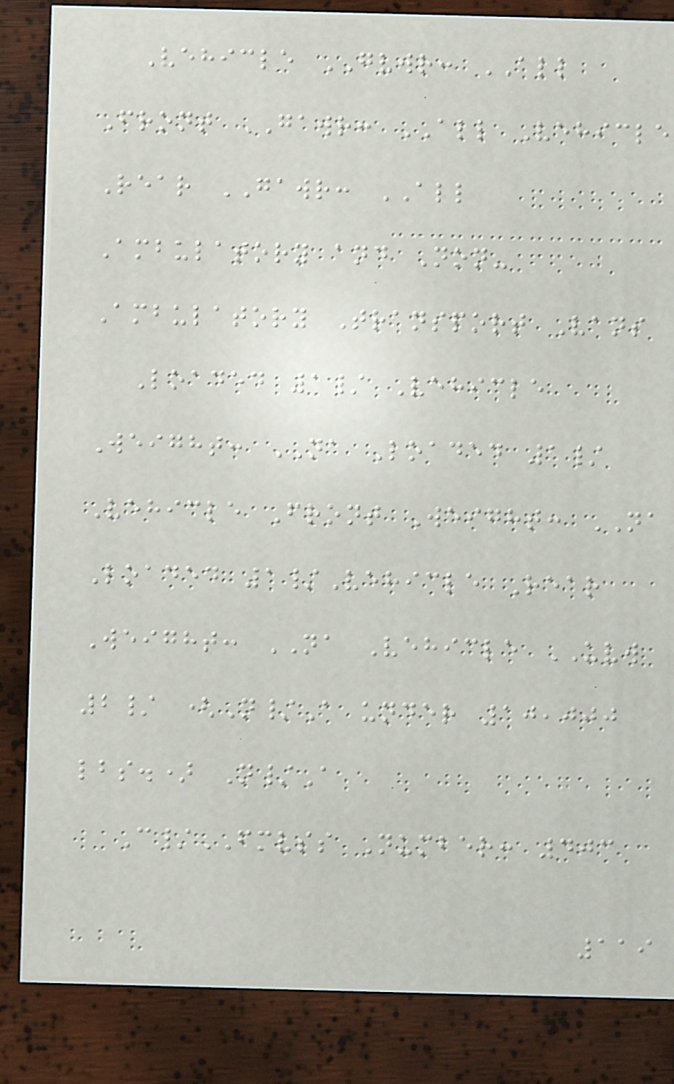Vehicle GVWR: ALL
Front GAWR: ALL Vehicle
Rear GAWR: ALL
Ambulatory and Non-
Ambulatory Transport Vans
Loaded 1/ Vehicle
Weight: NA Loaded 1/
Vehicle Front Weight: NA
Loaded 1/Vehicle Rear
Weight: NA Vehicle UVW
2/ (N/A under 10,000
lbs.) N/A
C/FMVSS Number: 403
119
